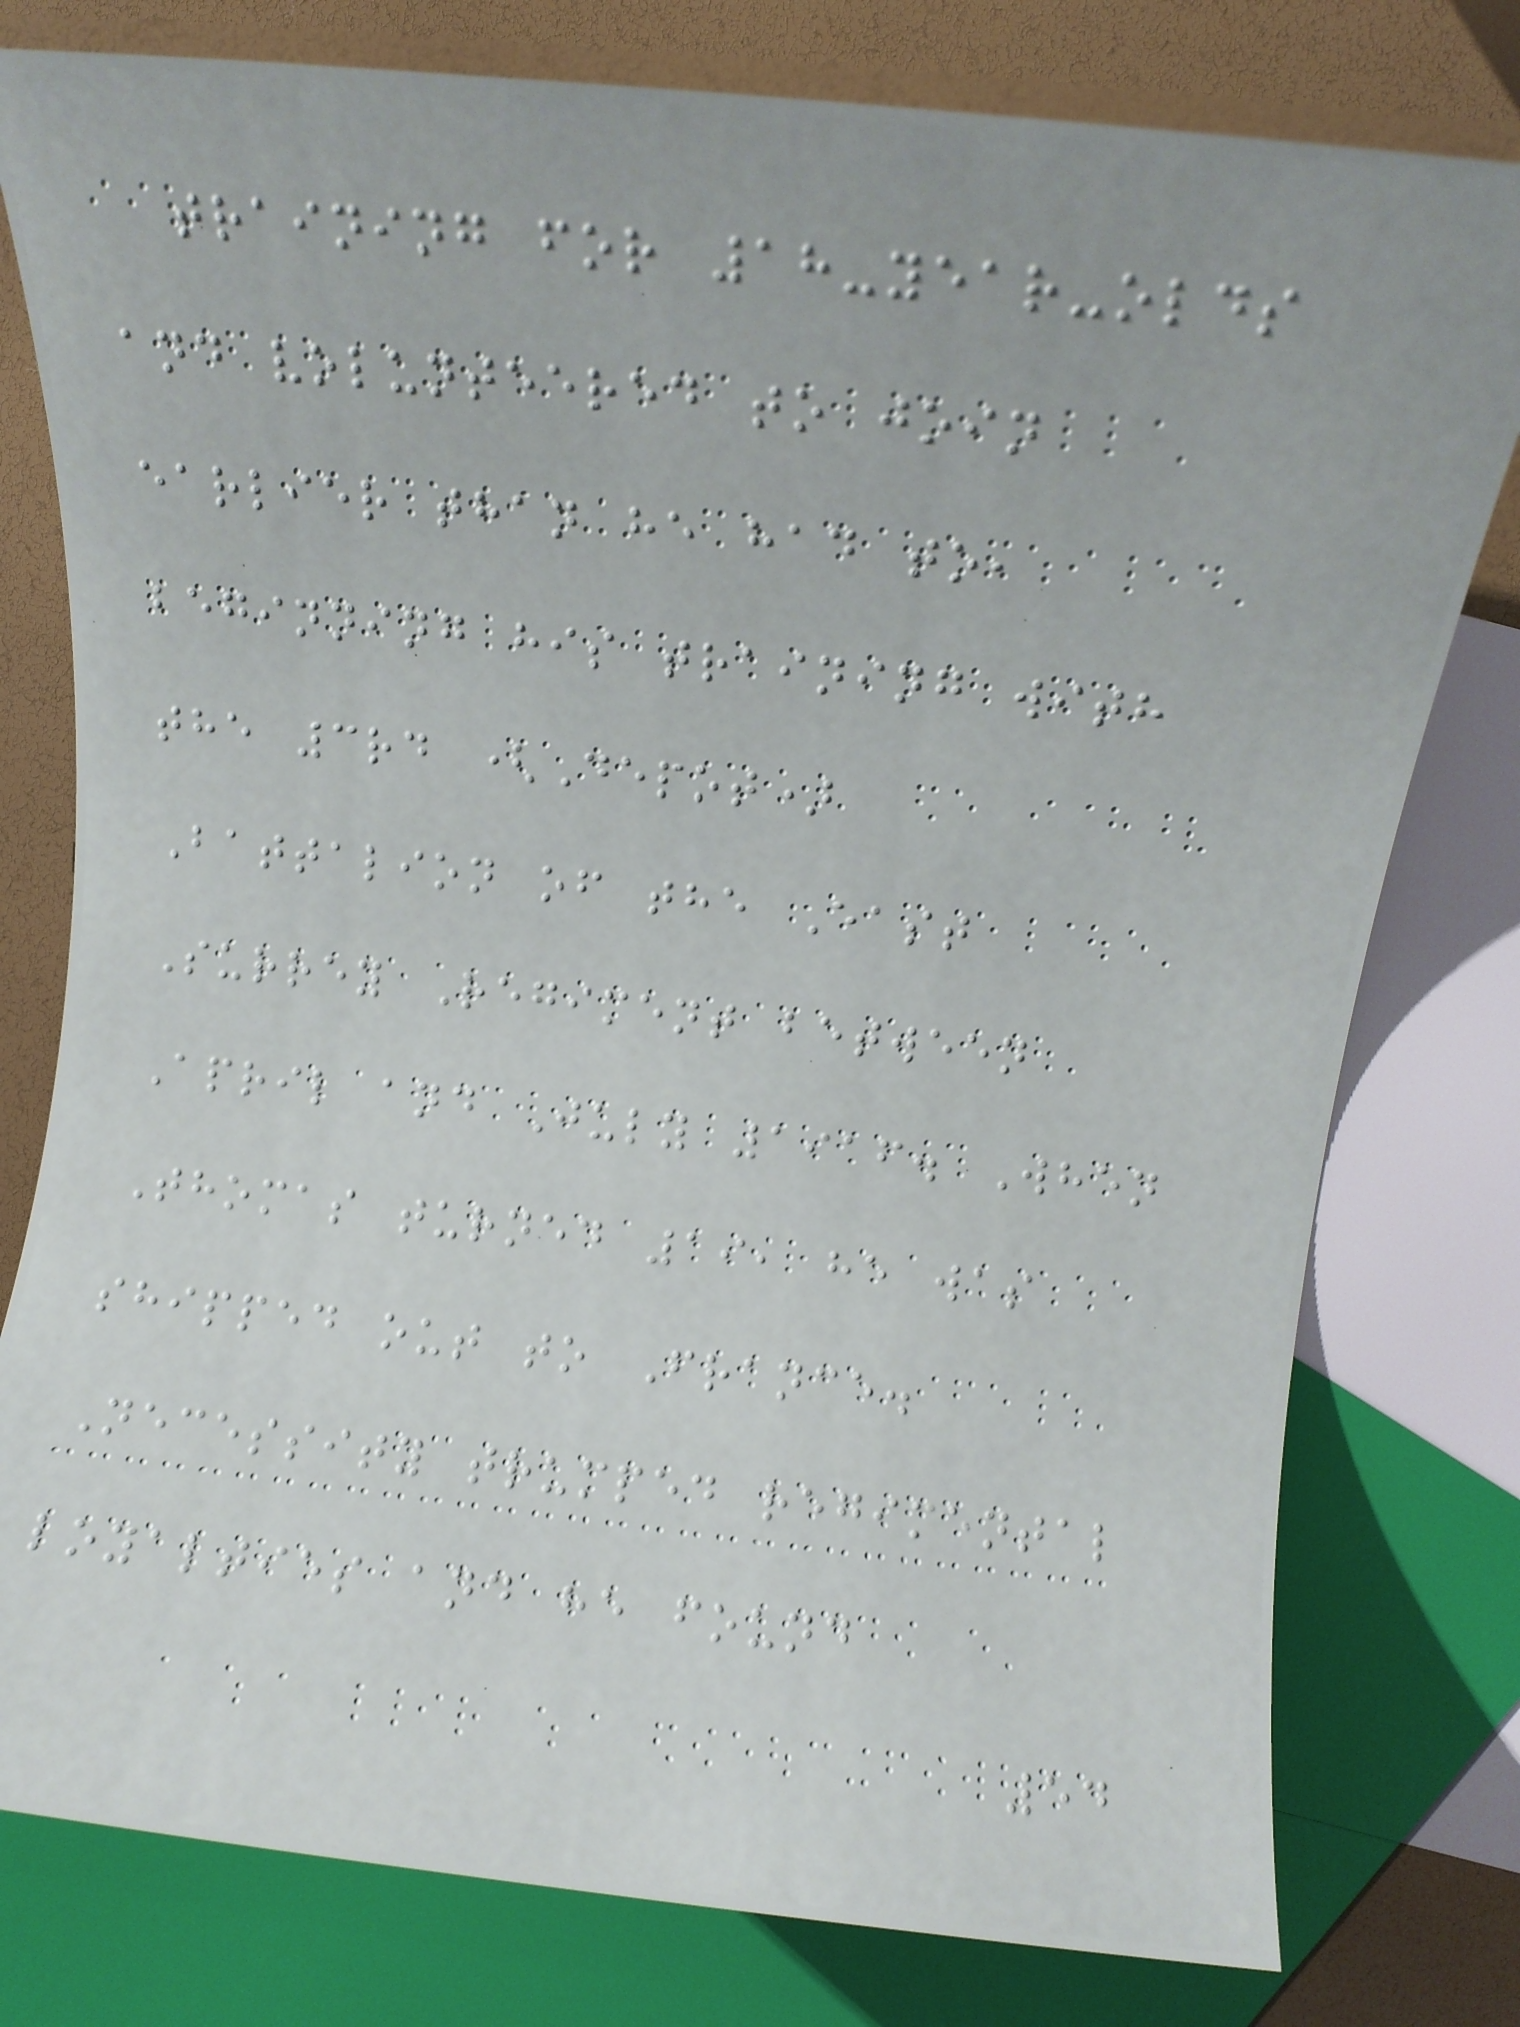training for 18-year-olds
and volunteered to join
earlier than he had to,
beginning his training with
the 3rd (Depot)
Battalion of the East
Surrey Regiment between
April and July 1916. When
Thomas turned 19, he was
shipped out to France.
Necessity trumped regimental
loyalties and he found
54
